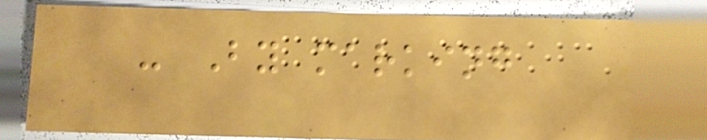- By marking
